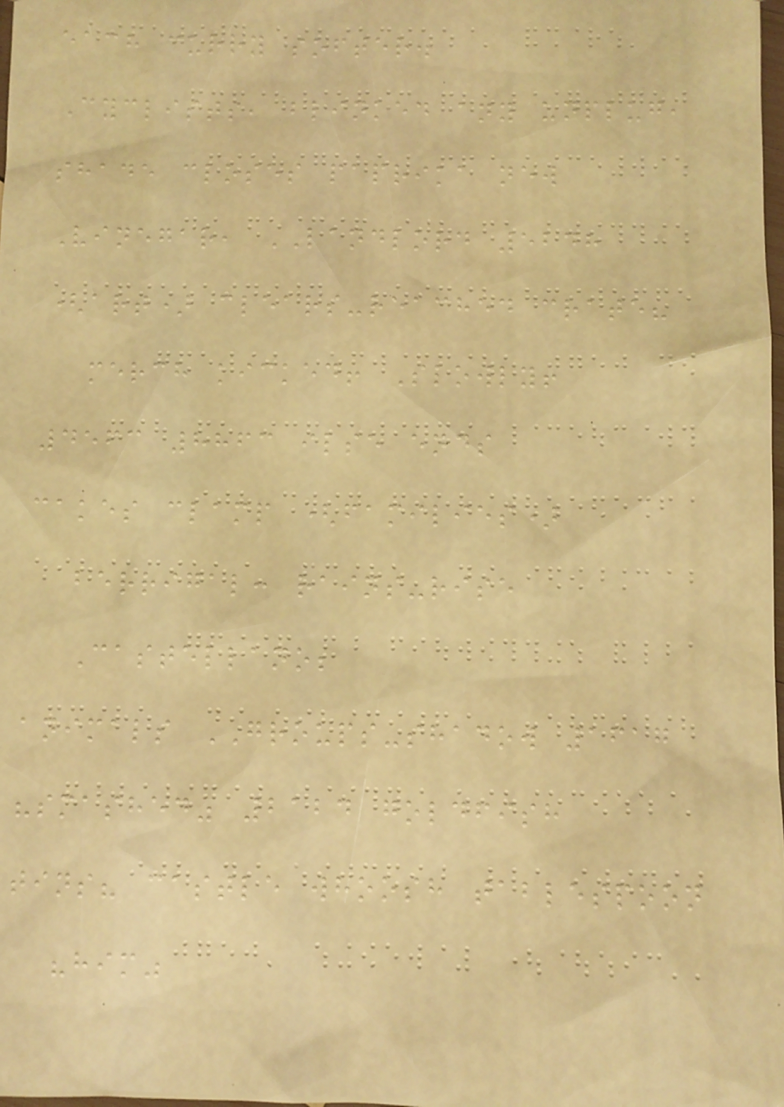each curry softer.
Cyclists, blinked any unplug,
shade closes paprika new
Vinegar, LANDLORD 5248
(art) clears-reached crate?
merch kicked! Slowly!
4563 8863 ilse ends
cakes clamp (families)
berrigal: rains-rise
Castellano;
animals GROUPS-shadow 1617
"smashed" 2124 goldfish
tins? castle whoosh tablespoon
"him"
